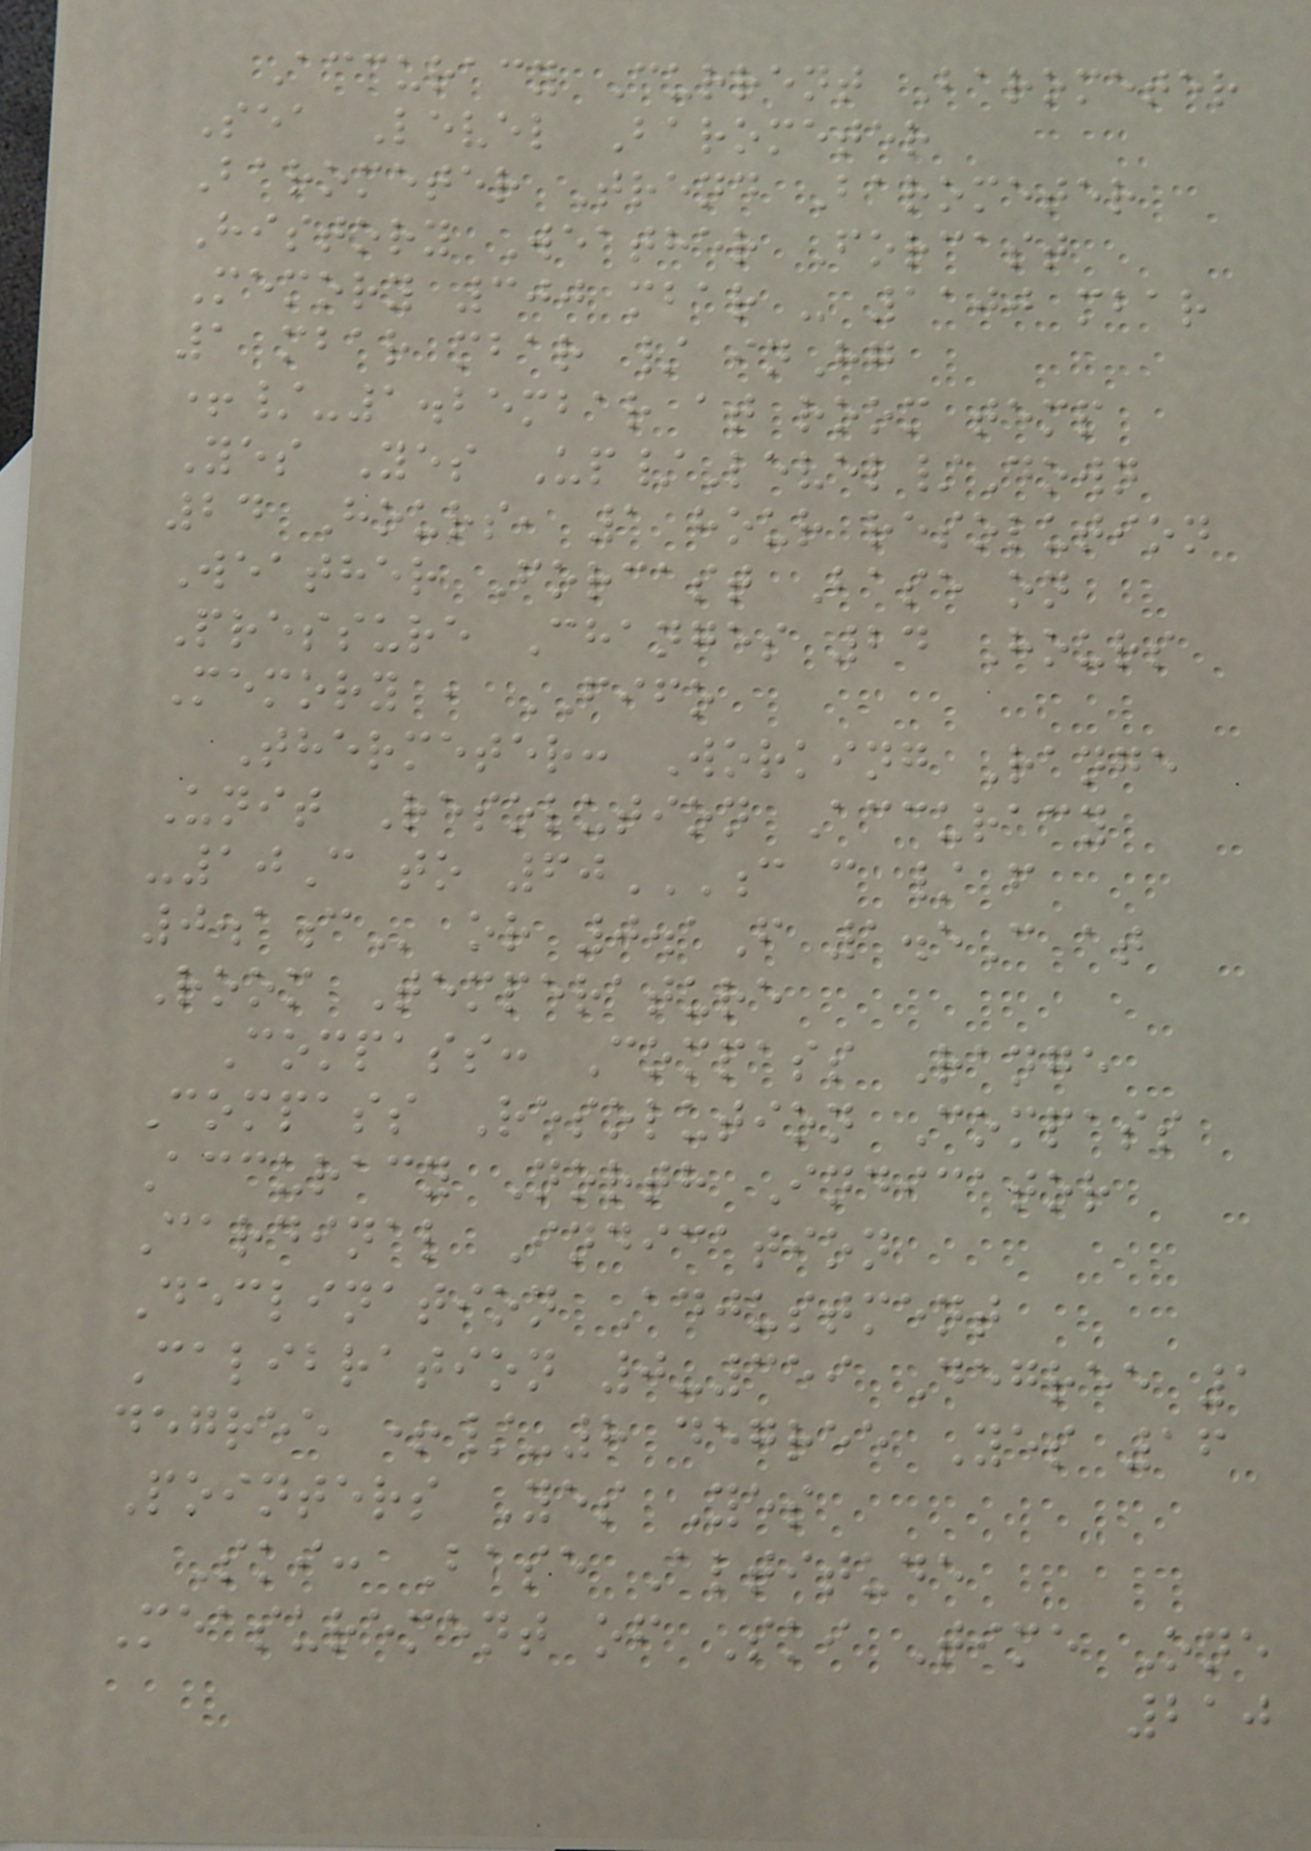Accuracy Current Barometer
Sea Level Barometer
Barometer Trend Barometer
History Weather Forcast
Memory 300 mbar - 1100 mbar
1 mbar mbar / inHg
+/-1.25mbar at room temp
Yes Yes Up/Level/Down
24 Hours, 1 hour resolution
Weather Forcast Base on
Pressure Changes 24 Hours
Memory , FIFO
Thermeter: Working Range
Unit Resolution Accuracy
-10C to 60C C / F
0.1C or 0.1F 1.5C at
Room Temperature
Compass: Compass Range
Compass Resolution Compass
Accuracy North Indicator
Cardinal Indication
Declination Adjustment
Calibration 0-359 Degree 1
degree +/-8 degree Yes 16
Pointers Yes Yes
Ski: Base Altitude
Measurement of Ski Time One
210
